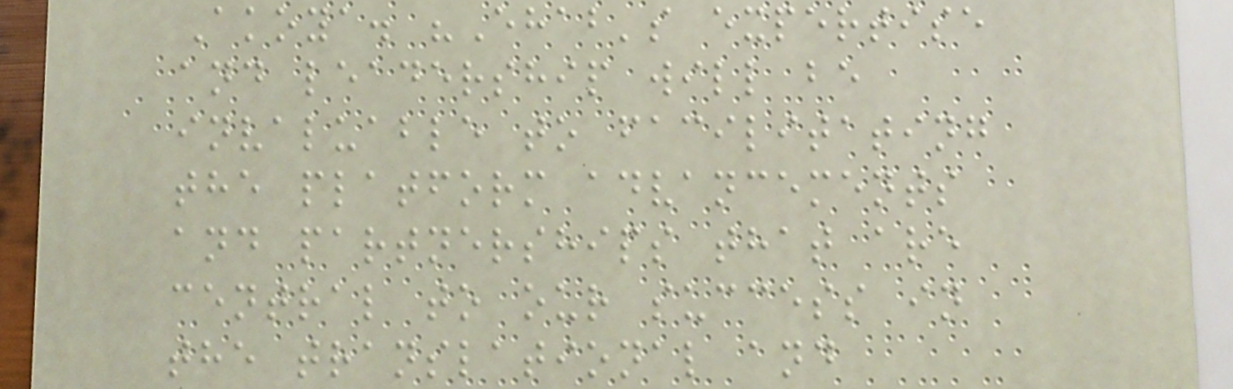Akoya. "Ehab's expertise
and leadership will be
invaluable to facilitating
the platform advancements
and partnerships that are
central to our success in
the translational and
